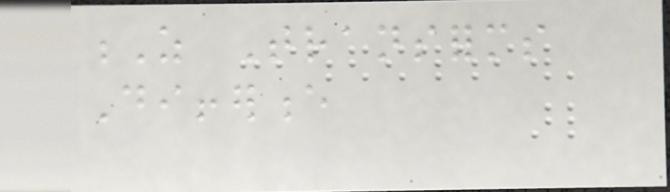Z Transforms
Difference
